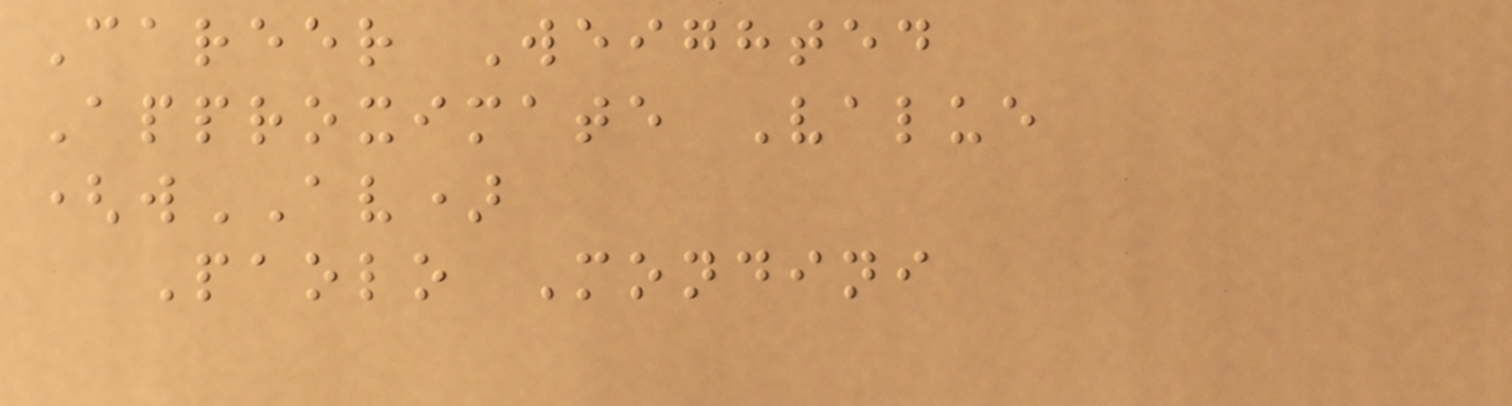Career Weighted
Approximate Value
(wAV)
Paolo Mondini
